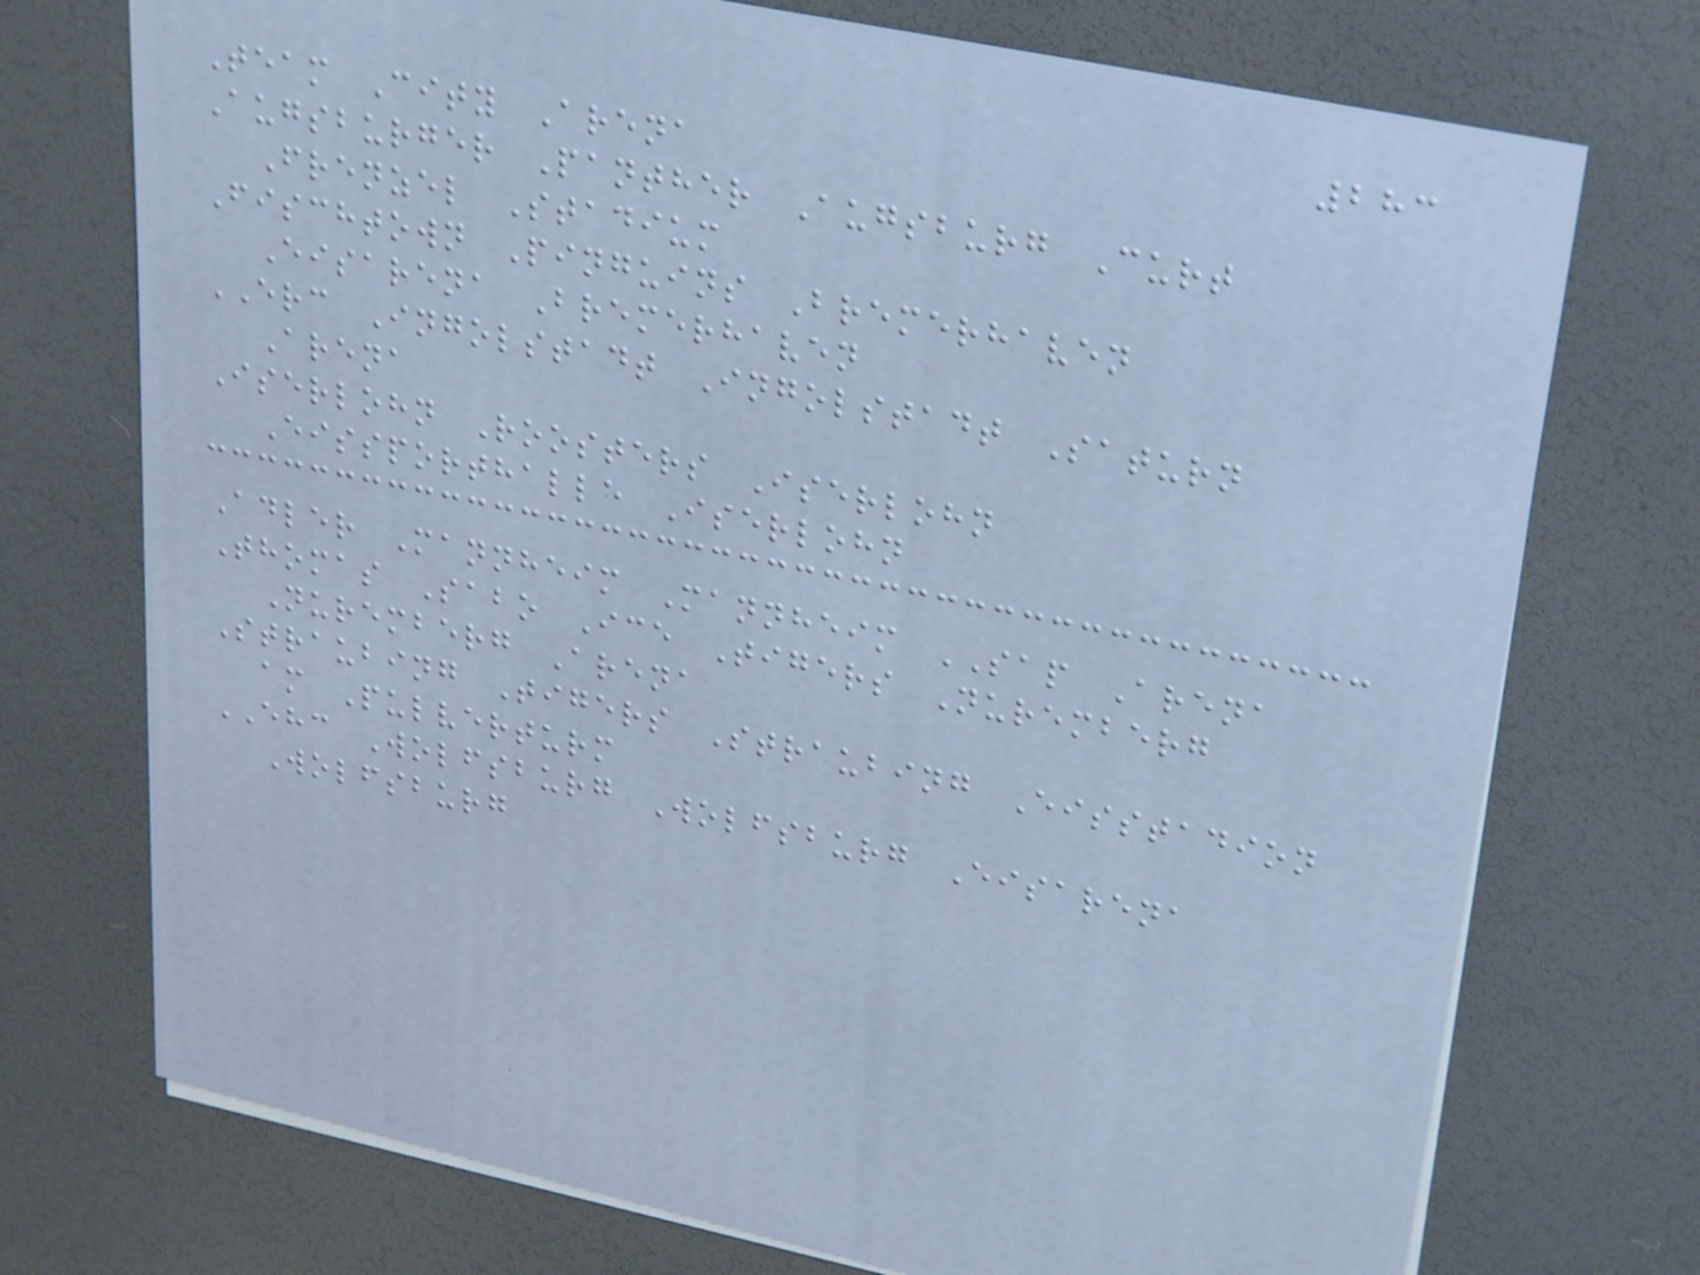283
Team City Arena
Augsburger Panther Augsburg Curt
Frenzel Stadium
Fischtown Pinguins Bremerhaven
Eisarena Bremerhaven
ERC Ingolstadt Ingolstadt Saturn
Arena
Iserlohn Roosters Iserlohn
Eissporthalle Iserlohn
Adler Mannheim Mannheim SAP Arena
Thomas Sabo Ice Tigers Nuremberg
Nuremberg Arena
Straubing Tigers Straubing Eisstadion
am Pulverturm
EHC Wolfsburg Wolfsburg Eisarena
Wolfsburg
